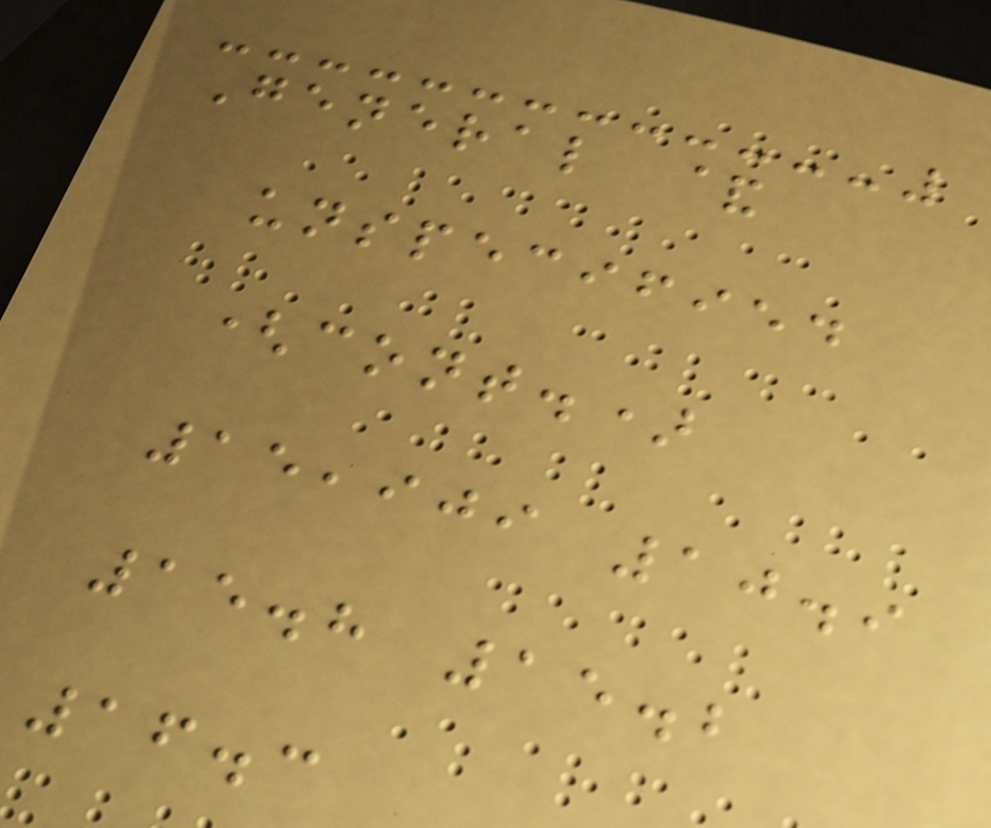General &
unspecified
(cont.)
15,909 10.9
15.8 15.2
16.3
